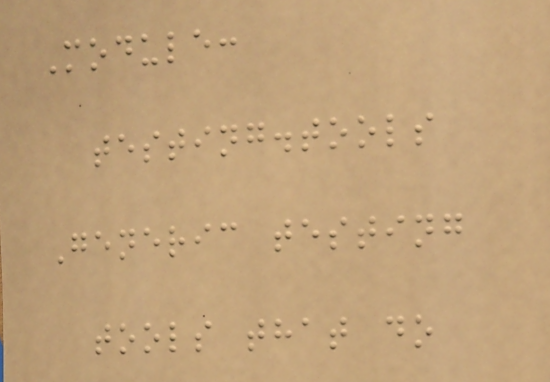Module:
testing.tools
Generic testing
tools that do
